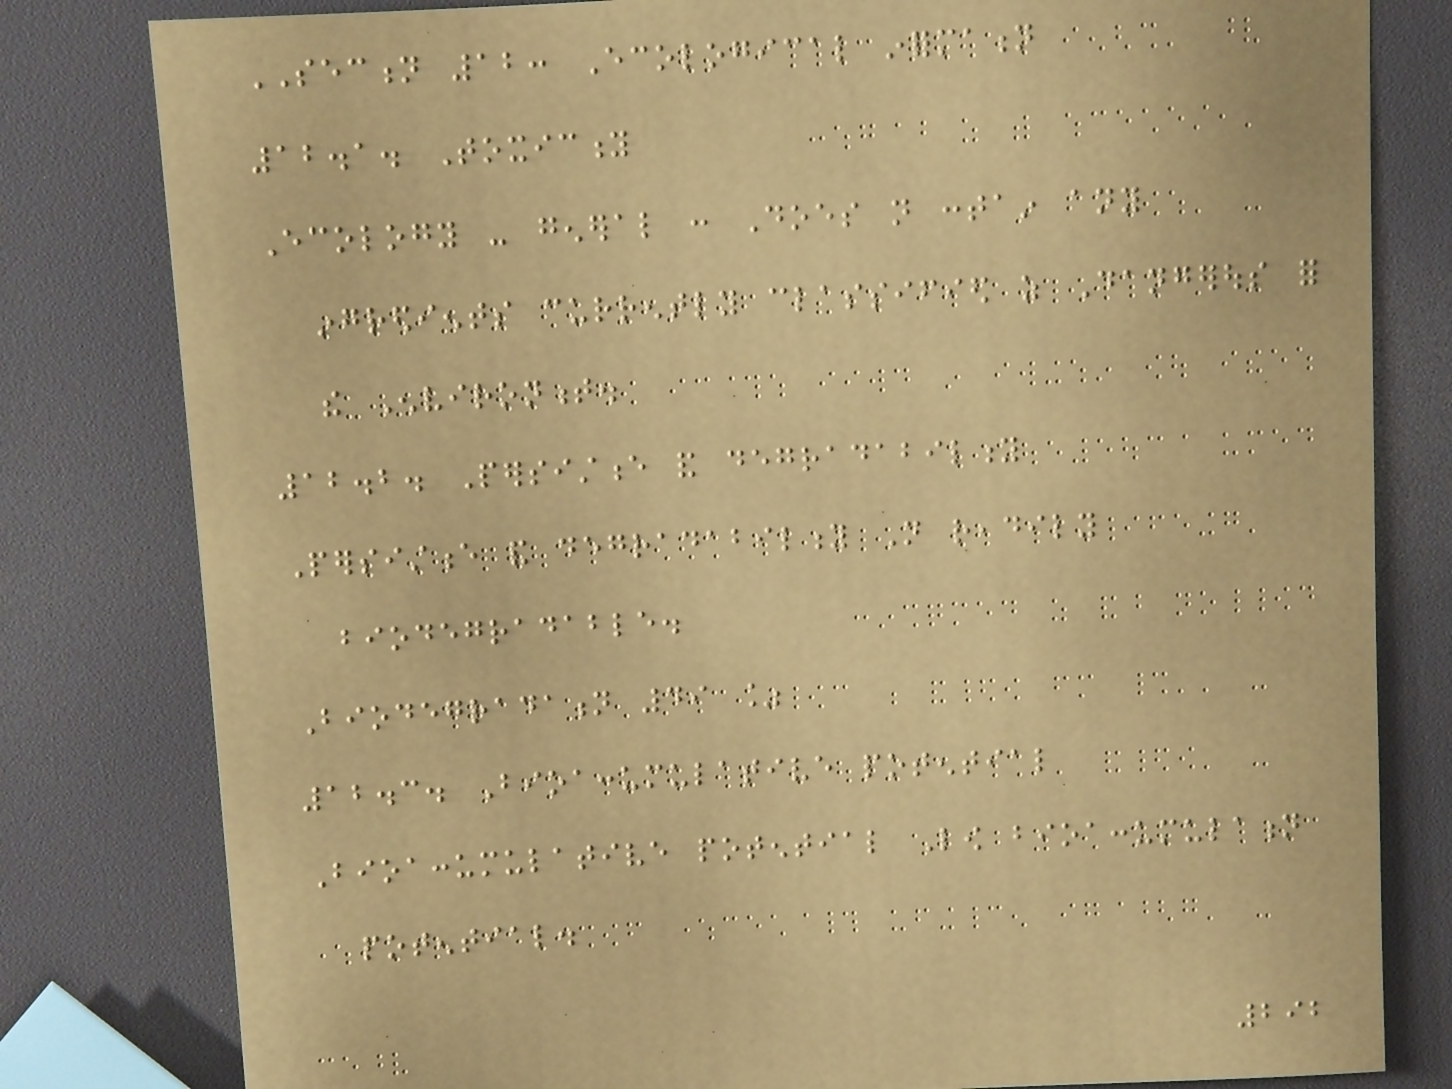SECTION 12: Ecological information
12.1. Toxicity
Ecology - general : Does not contain any
ingredients currently classified as Dangerous for
the Environment.
12.2. Persistence and degradability
Persistence and degradability Not readily
biodegradable.
Biodegradation 49 %
12.3. Bioaccumulative potential
Bioaccumulative potential Low bioaccumulation
potential.
292
